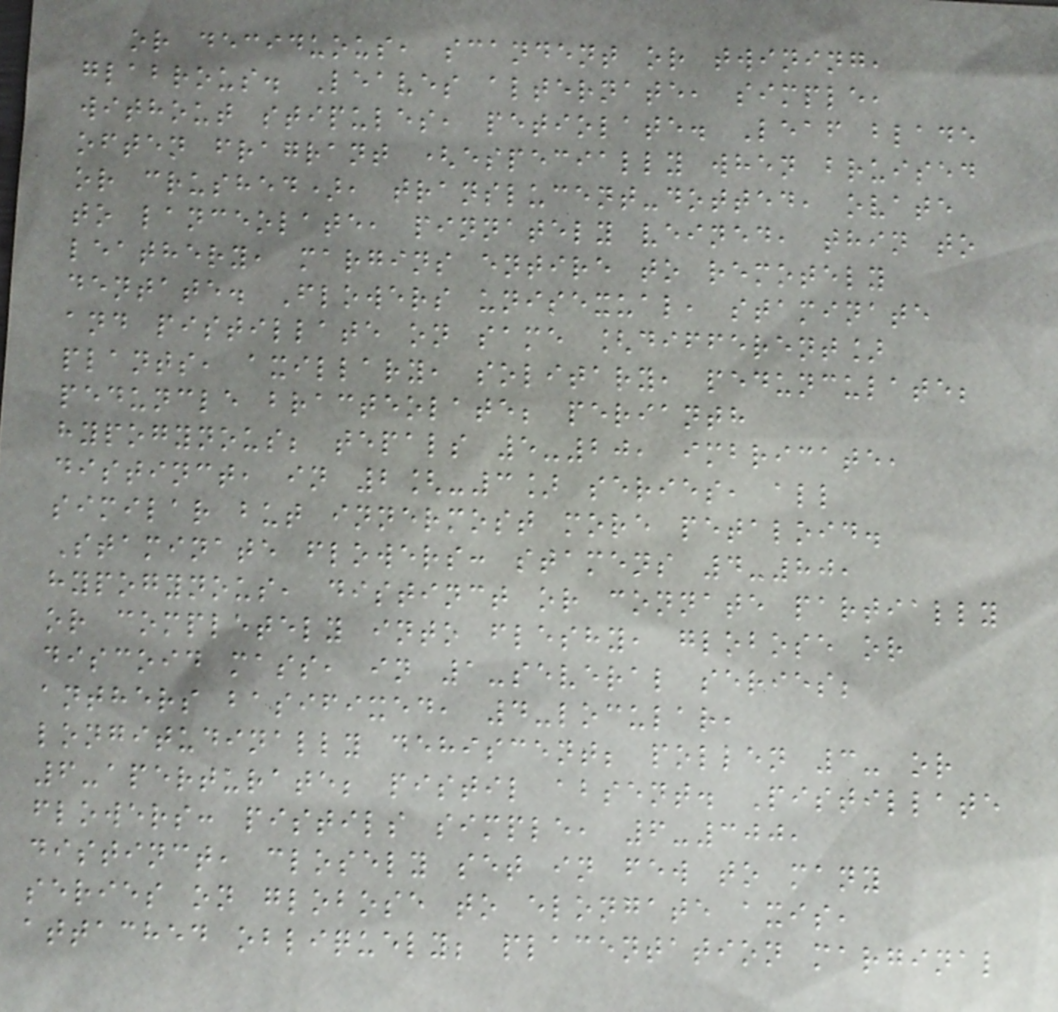or deciduous, scandent or twining,
glabrous. Leaves alternate, simple,
without stipules, petiolate. Leaf blade
often fragrant (especially when bruised
or crushed), translucent-dotted, ovate
to lanceolate, pinnately veined, thin to
leathery, margins entire to remotely
dentate. Flowers unisexual, staminate
and pistillate on same [different]
plants, axillary, solitary, pedunculate;
peduncle bracteolate; perianth
hypogynous; tepals 5-20, imbricate,
distinct, in 2[-3] series, all
similar but innermost more petaloid.
Staminate flowers: stamens 4-80,
hypogynous, distinct or connate partially
or completely into fleshy, globose or
discoid mass, in 1-several series;
anthers basifixed, 4-locular,
longitudinally dehiscent; pollen 3- or
6-aperturate; pistil absent. Pistillate
flowers: pistils simple, 6-300,
distinct, closely set in few to many
series on globose to elongate axis,
attached obliquely; placentation marginal
